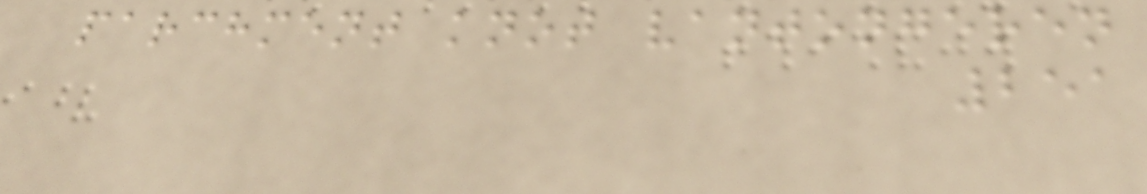parchment knot vantongeren
251
